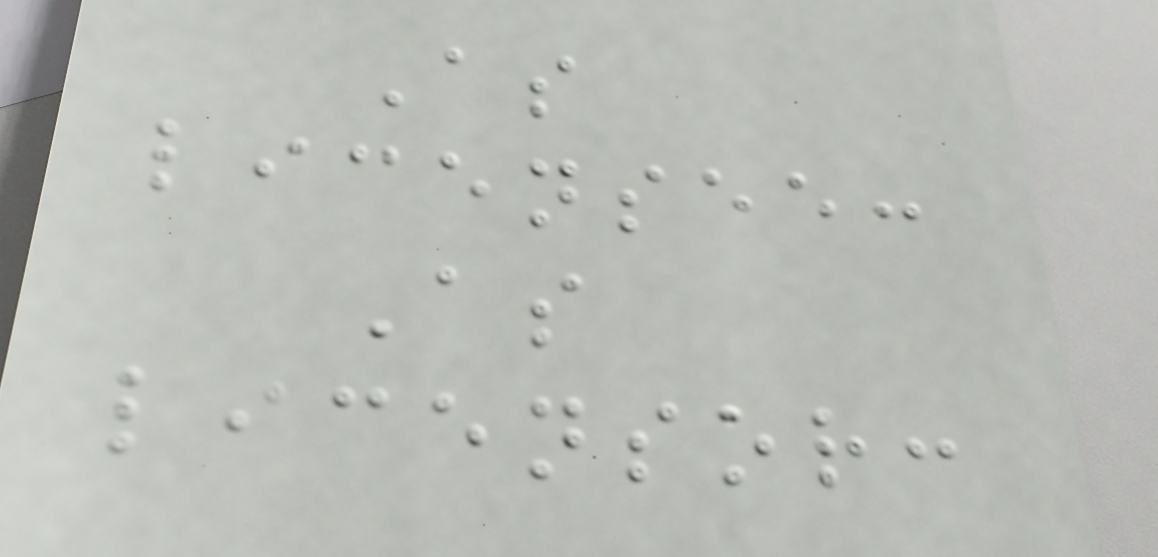As
licensee:
As
licensor:
